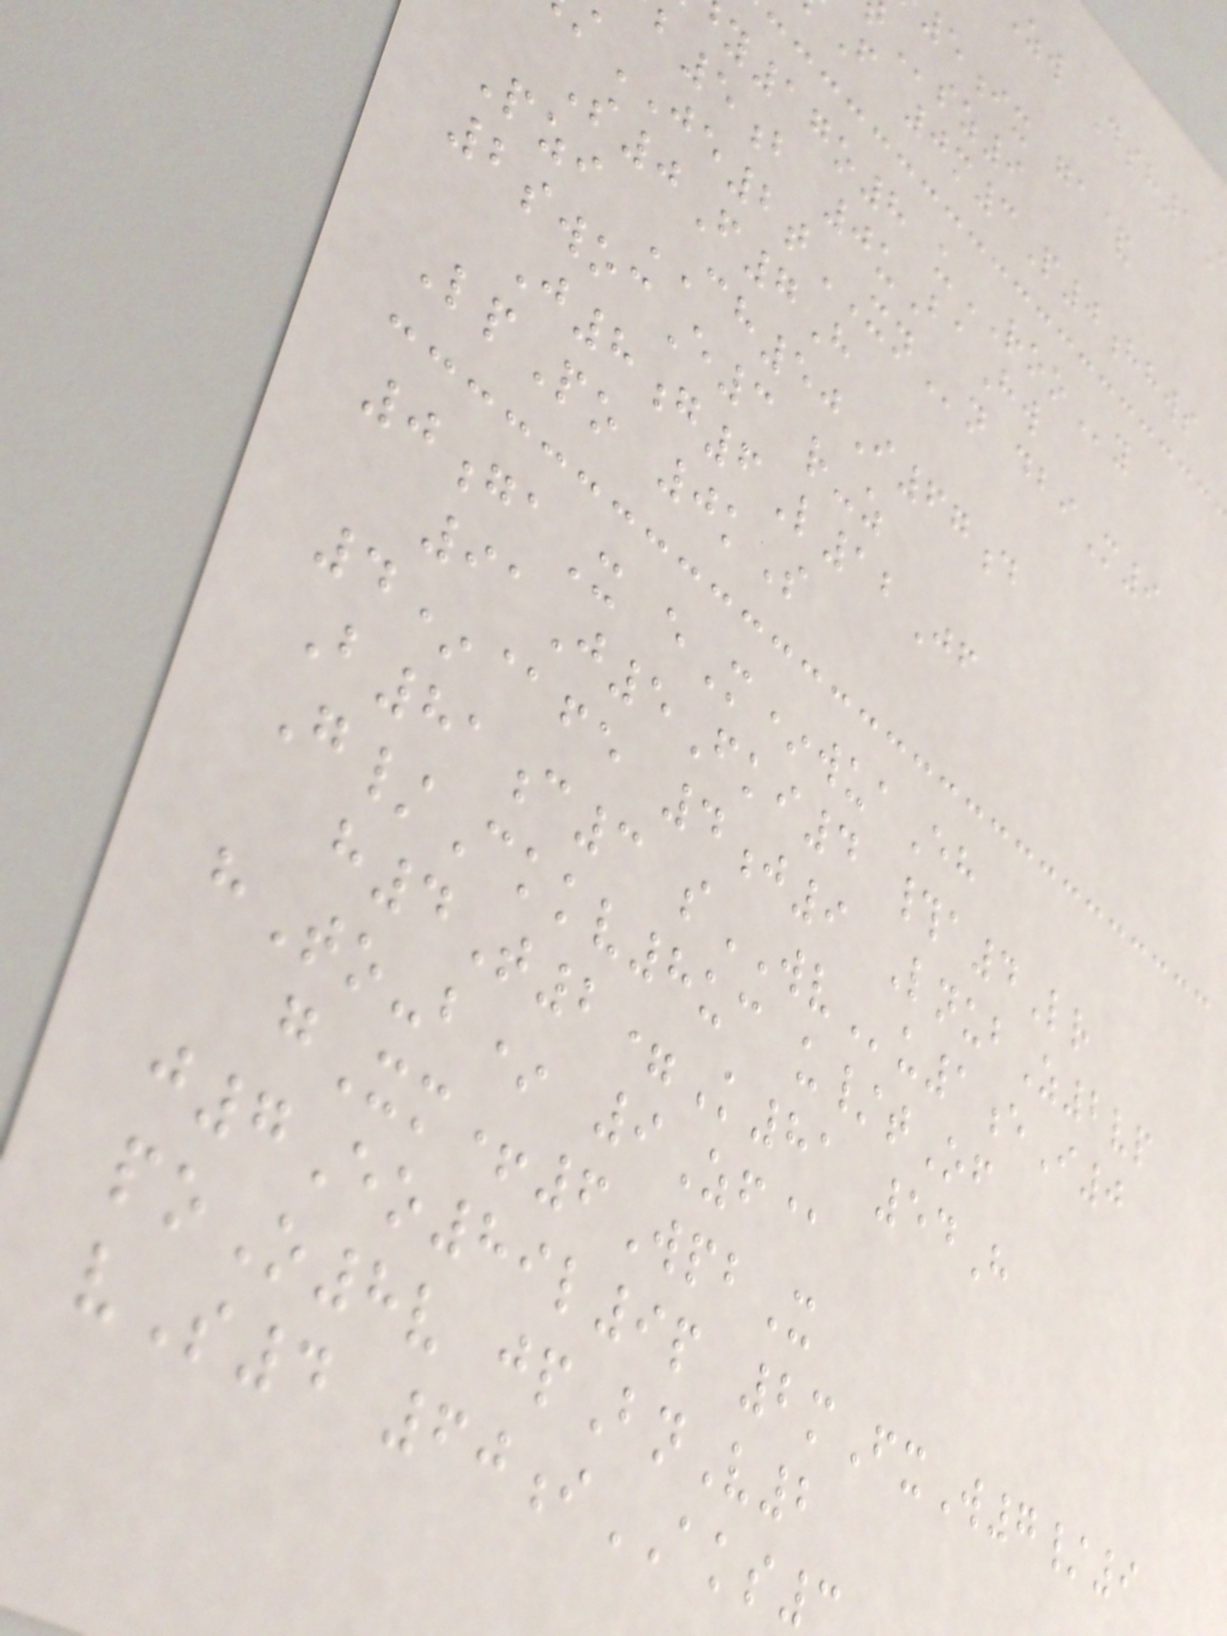zw Dsh1
5ix ga&
F 0m3P0hhws
y17o8 uROOy
b5b 0uBaHw
JE2tXNn dbiM9
S0F7H
Pzi CH50I67d
2swocE3 r-z
J8g6L12Jf
LpPo 0kS
0gaX eM*wuaEh
91J5Fki4 #a4Lr
4*@fe 4j9 LnubZ2vp
B81c3 sWVu1eI0
G/Ckkv8uc u/tOf
h4T2=K81 54H
hTo-b* 9Zf@
gXm+6WpbX
j7Eo89l9p 2mFxW7/9
poO8v jpBnV2
vS4 60iAKS
